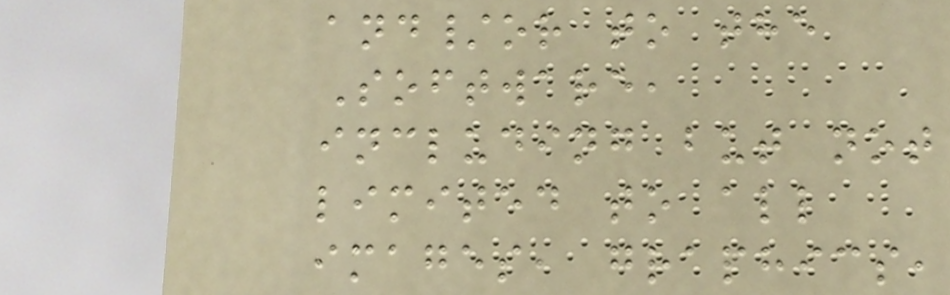and/or to the
Software,
including but not
limited to all
images, graphics,
